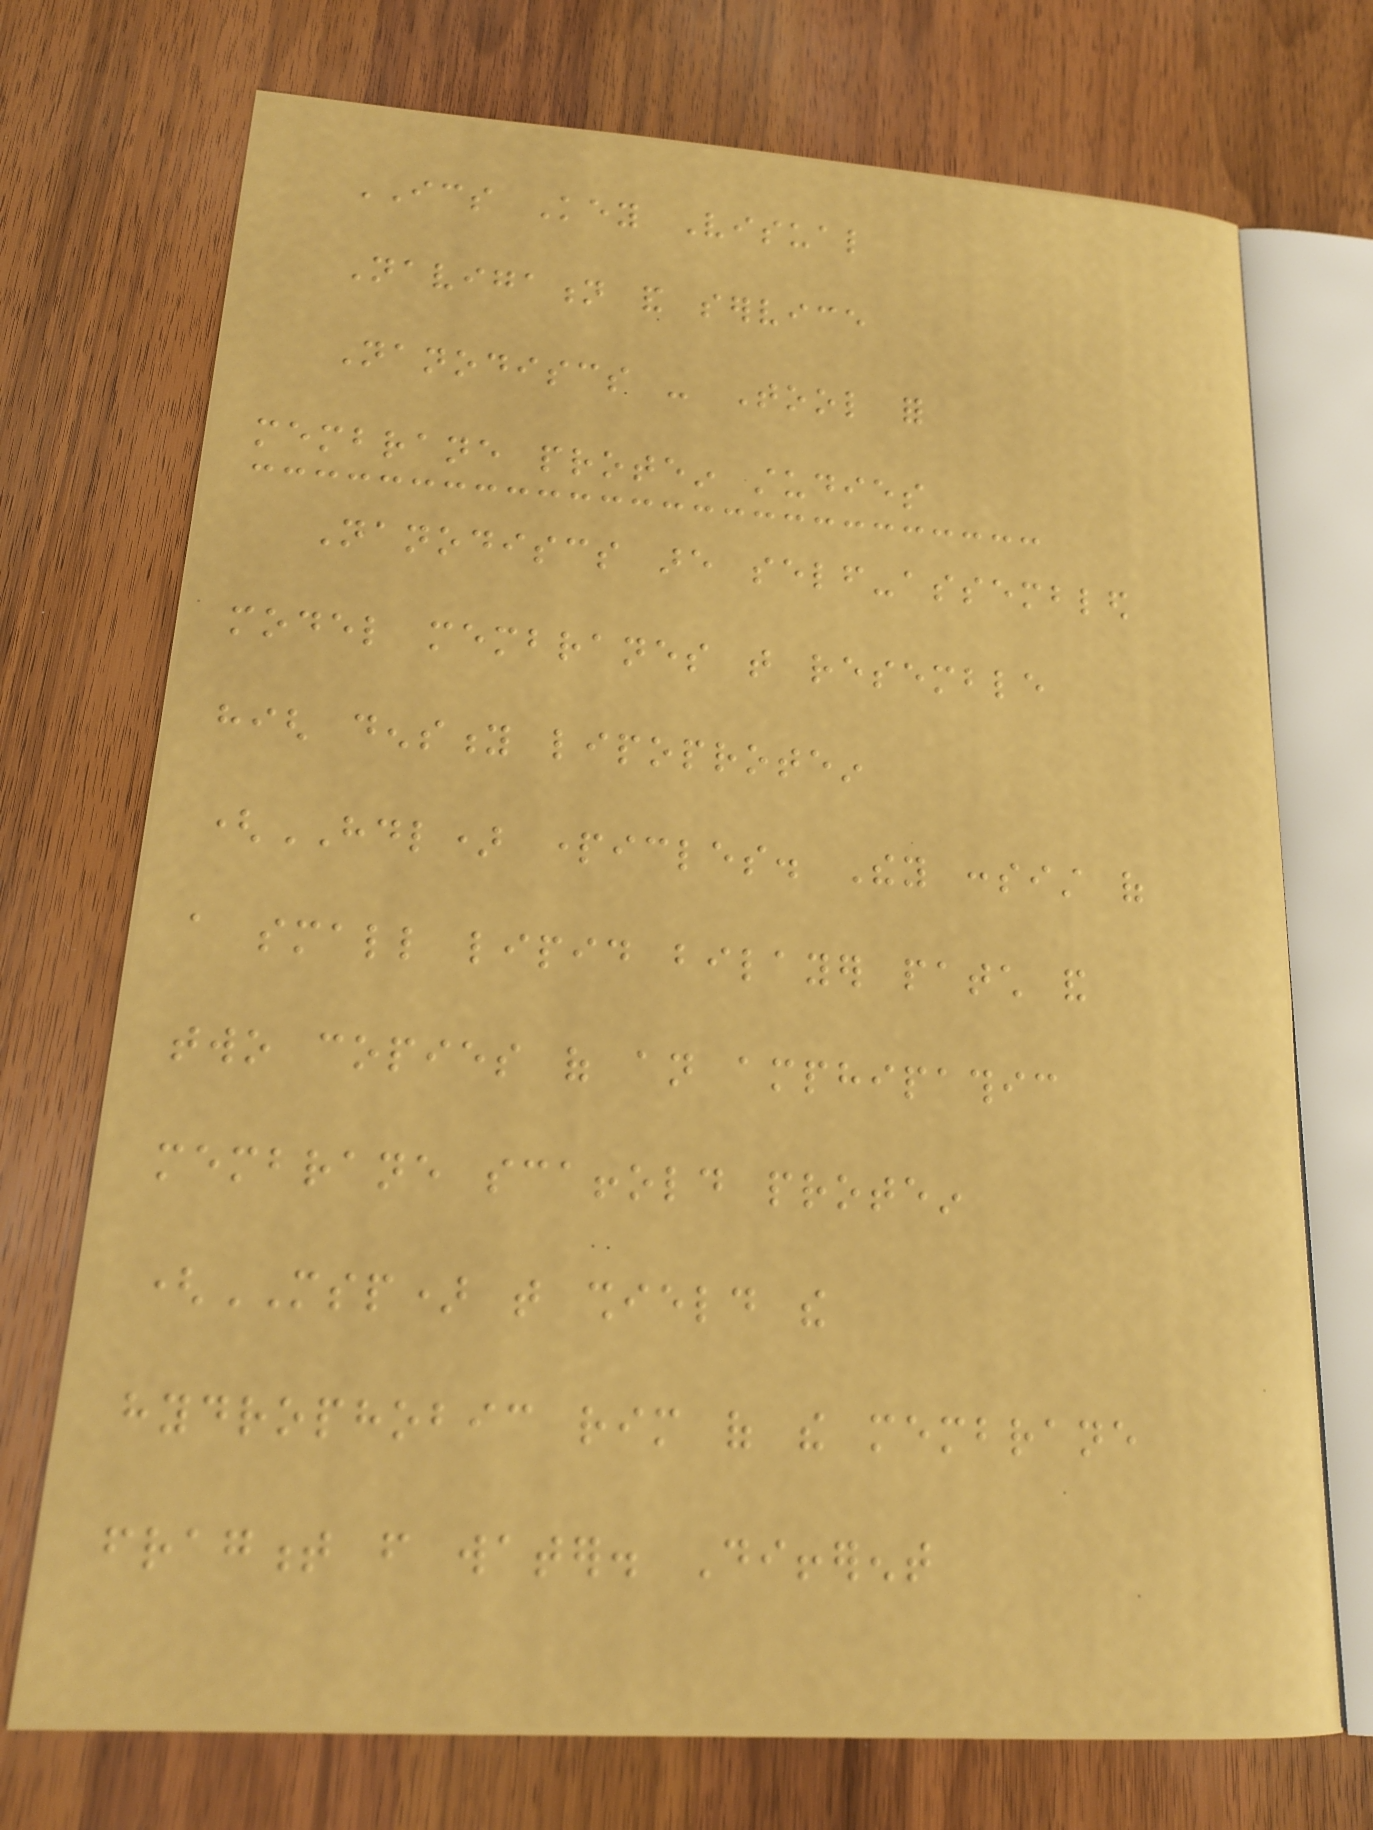ICS Key Visual
Navigation and service
Nanodiscs - Tool for
membrane protein studies
Nanodiscs are self-assembled
model membranes that resemble
high density lipoprotein
(HDL) particles. They consist of
a small lipid bilayer patch and
two copies of an amphipathic
membrane scaffold protein
(MSP) that shield the
hydrophobic rim of the membrane
fragment from water. Different
